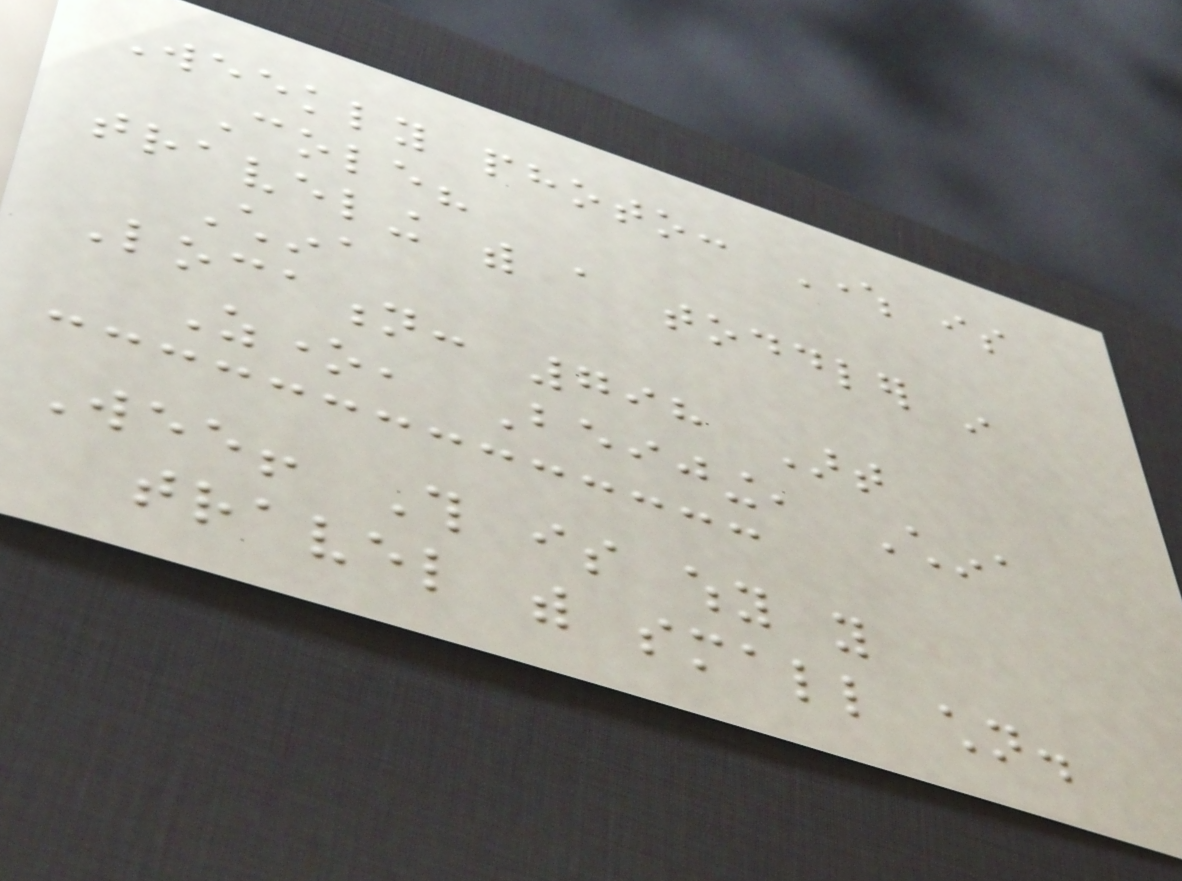Weekly photo: Where is
Cole?
traveling with a toddler in
China
Location: 798 Art
Zone, Beijing, China
Wee! This is why you
travel with small children.
